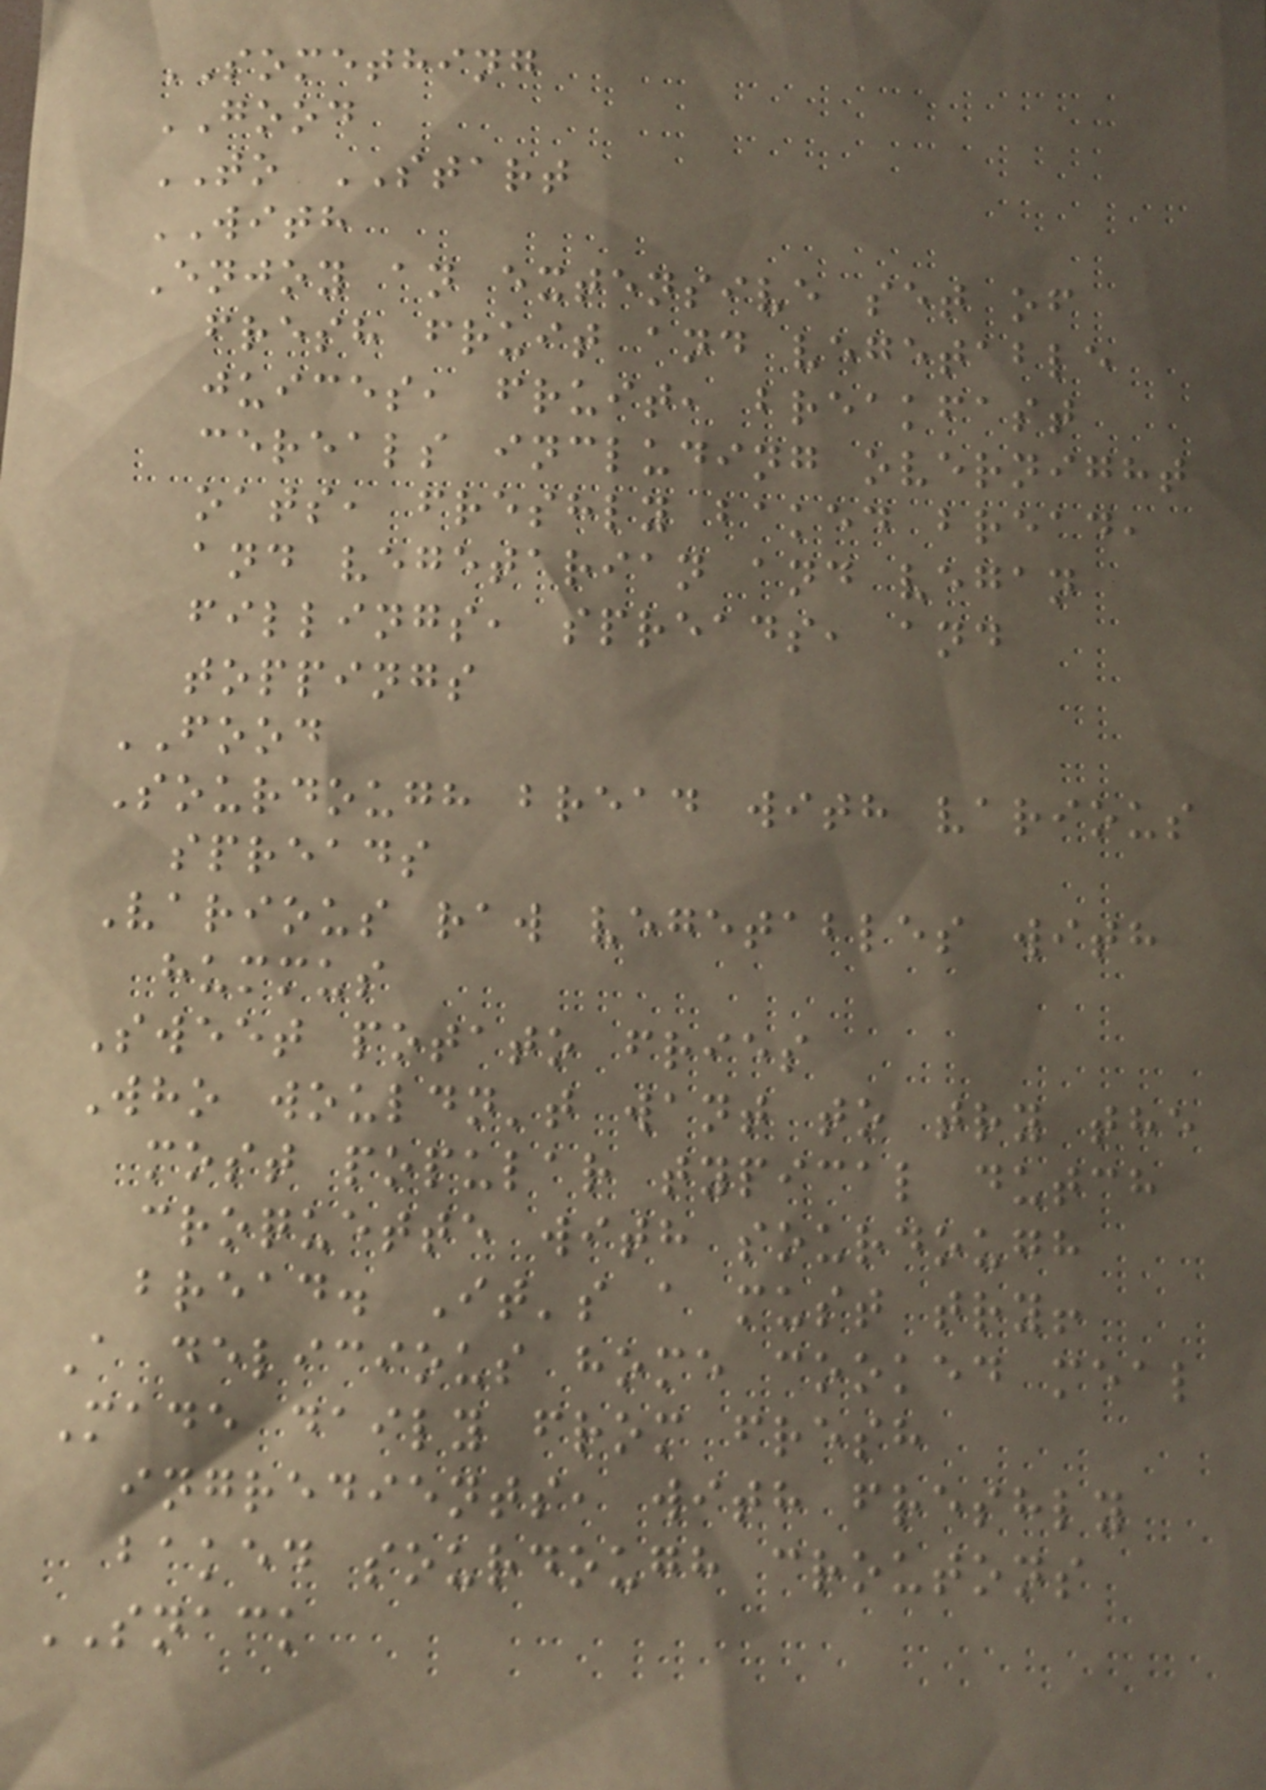SOMETHING
GOOD
TO START
WITH
Enjoy an extensive set of
fresh fruit and vegetable
juices, fruit, breakfast
cereals including overnight
oats, freshly baked bread,
and vegetarian and vegan
fillings, spreads, and
toppings
FOOD
Sourdough bread with various
spreads
Various raw vegetables with
hummus
Sweet potato fries
Who wouldn't want to try the
most popular typical dutch
croquette with sourdough
bread. It's a must try!
A delicious home cooked meal
Made daily from fresh
ingredients, with freshly
baked sourdough croutons
SNACK
